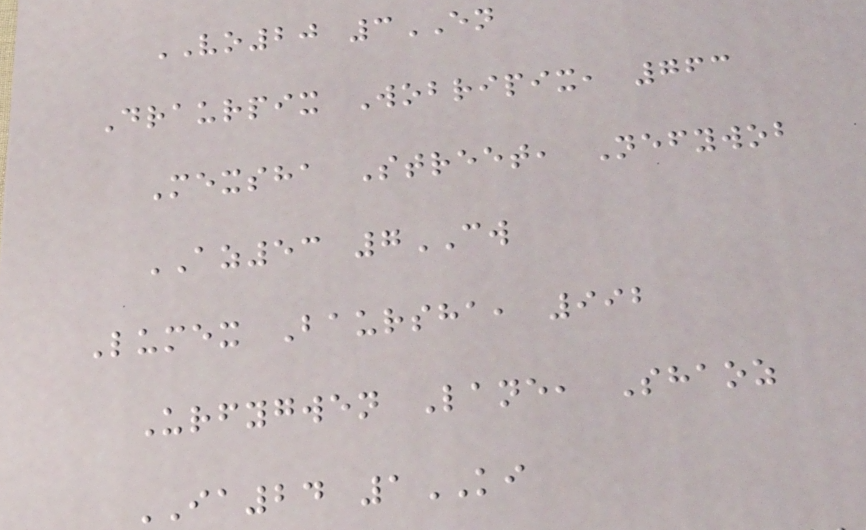VO20 3EN
Draurpix Wobripix, 763
Mexsha Street, Nefywob
AZ53 7CW
Lumex Baursha, 992
Urfygwen Lane, Shaoz
IA24 1KI
